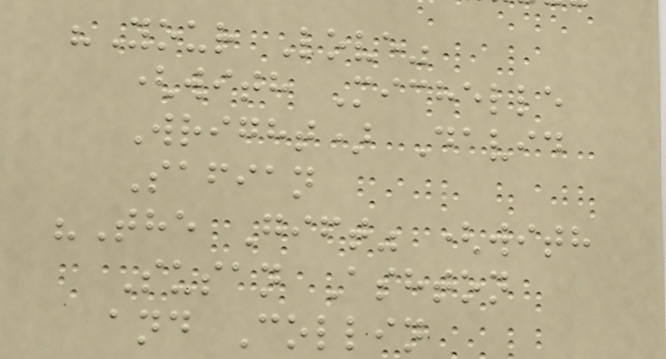"Your Love"
(with Michelle
Wright) David
Safian
"The Gift" (with
Susan Ashton
and Collin
